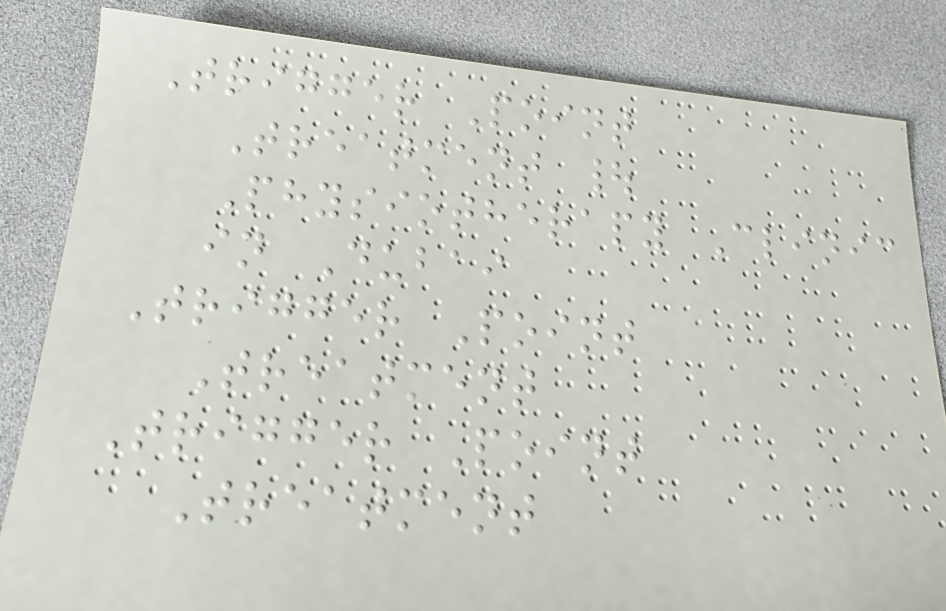Trigger Point
Treatment |
Physiotherapy Clinic
in Dubai
Trigger Point
Treatment
Trigger Point
Treatment
